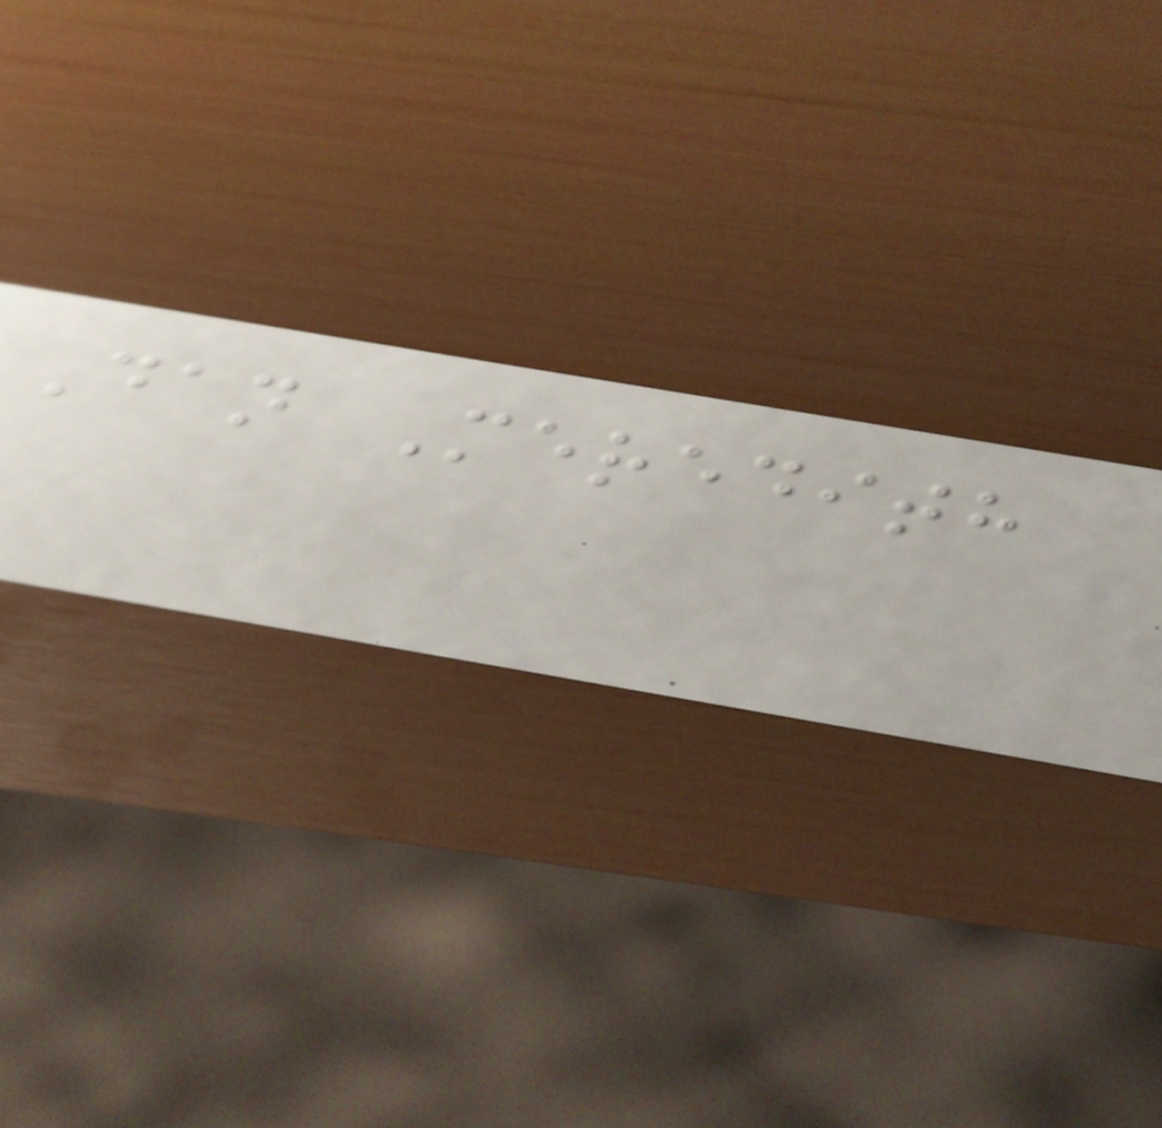Dan Meredith
